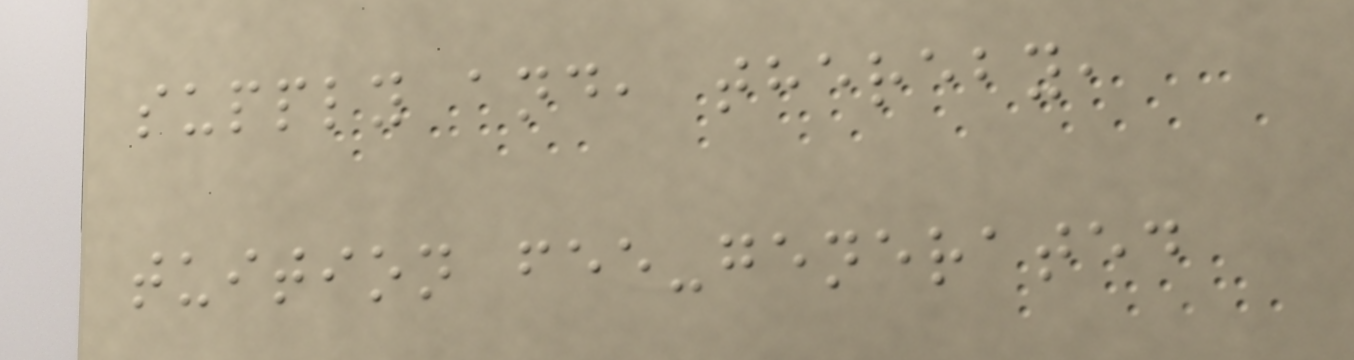supply and, thereby,
tuition fee-generated
